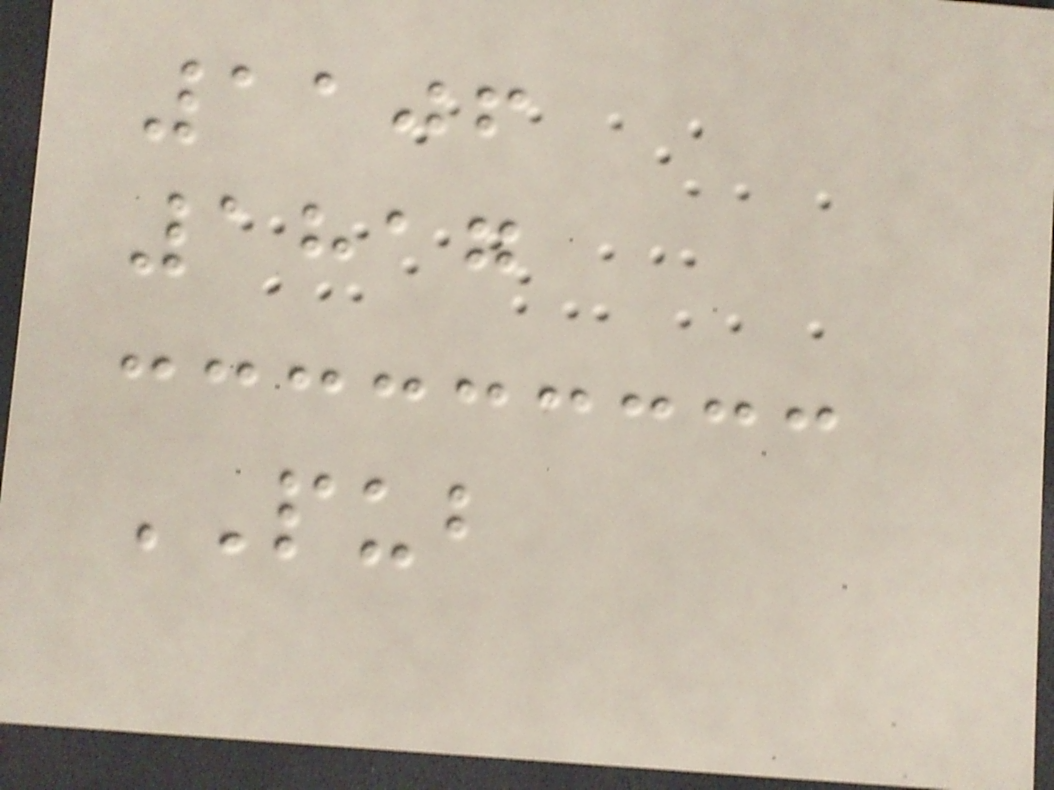1106
1817
PUB
